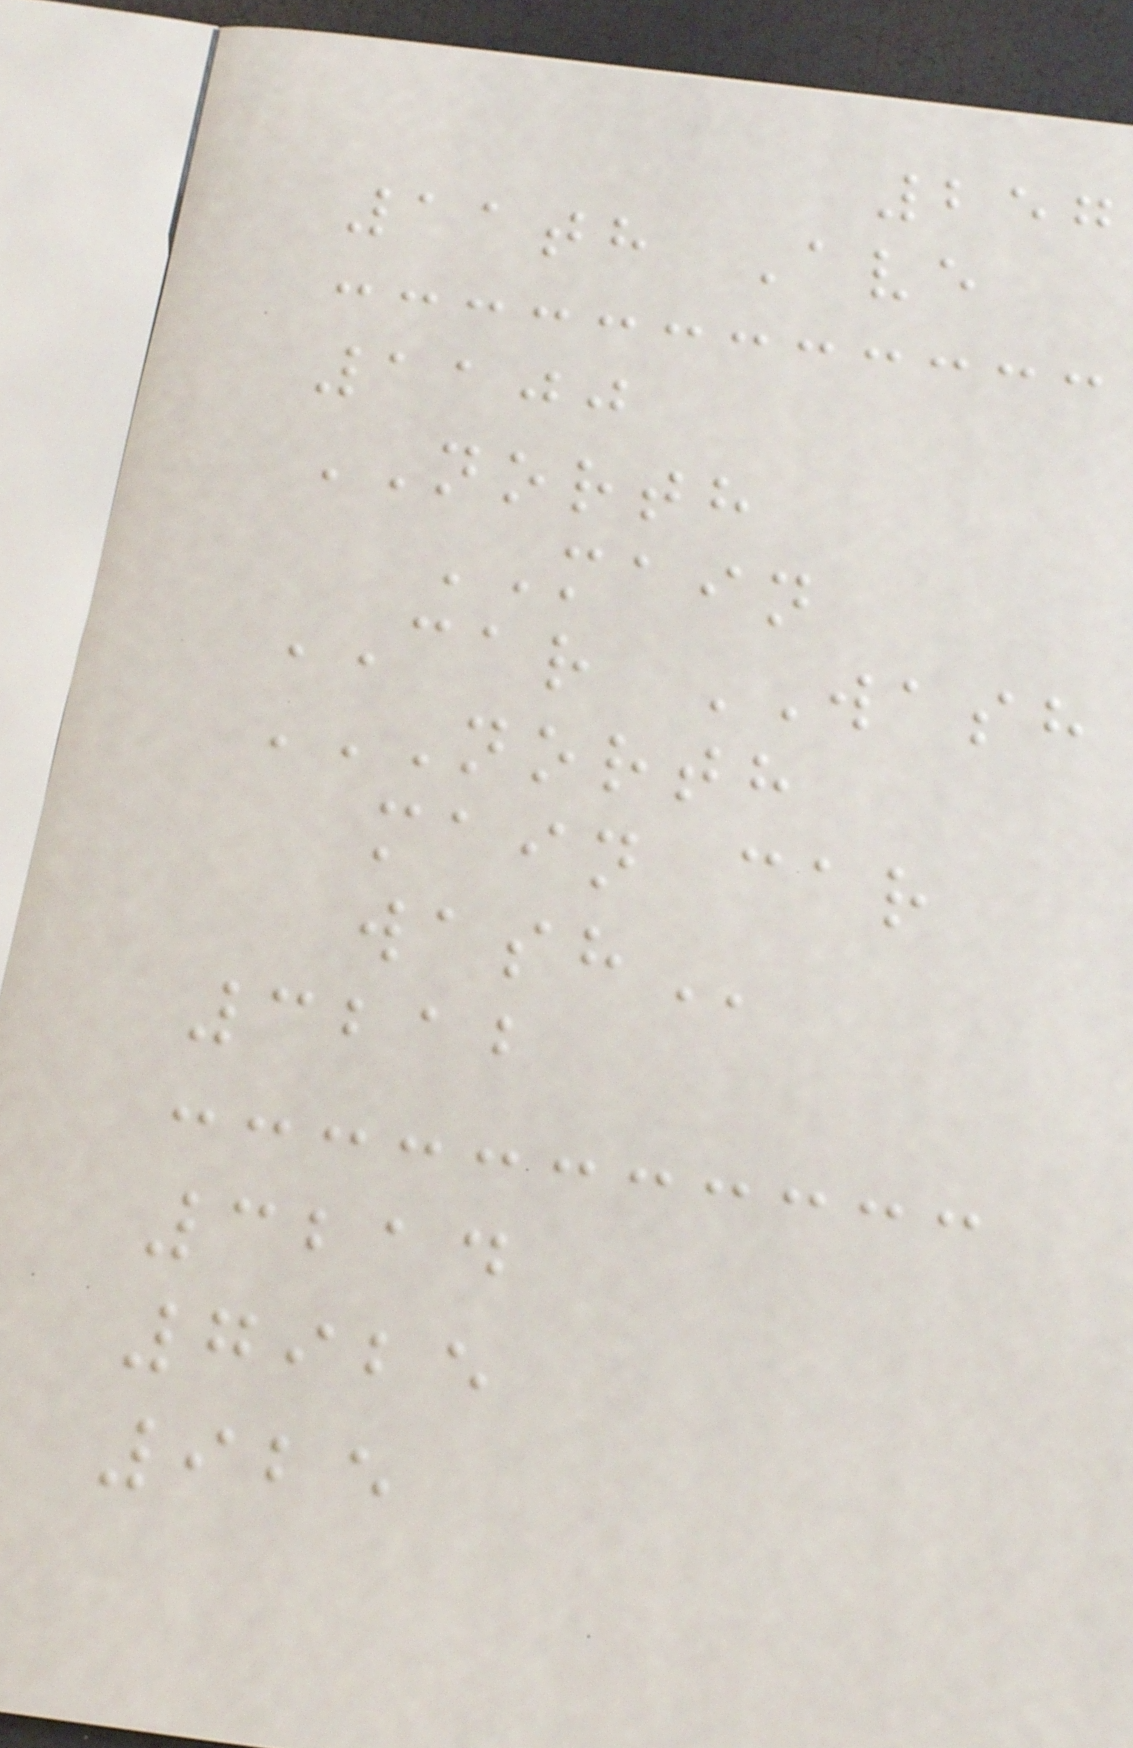257
11th Ave
1100
NORTH
MAIN
CAR WASH
NORTH
MAIN CAR
WASH
3212
3214
7925
925
